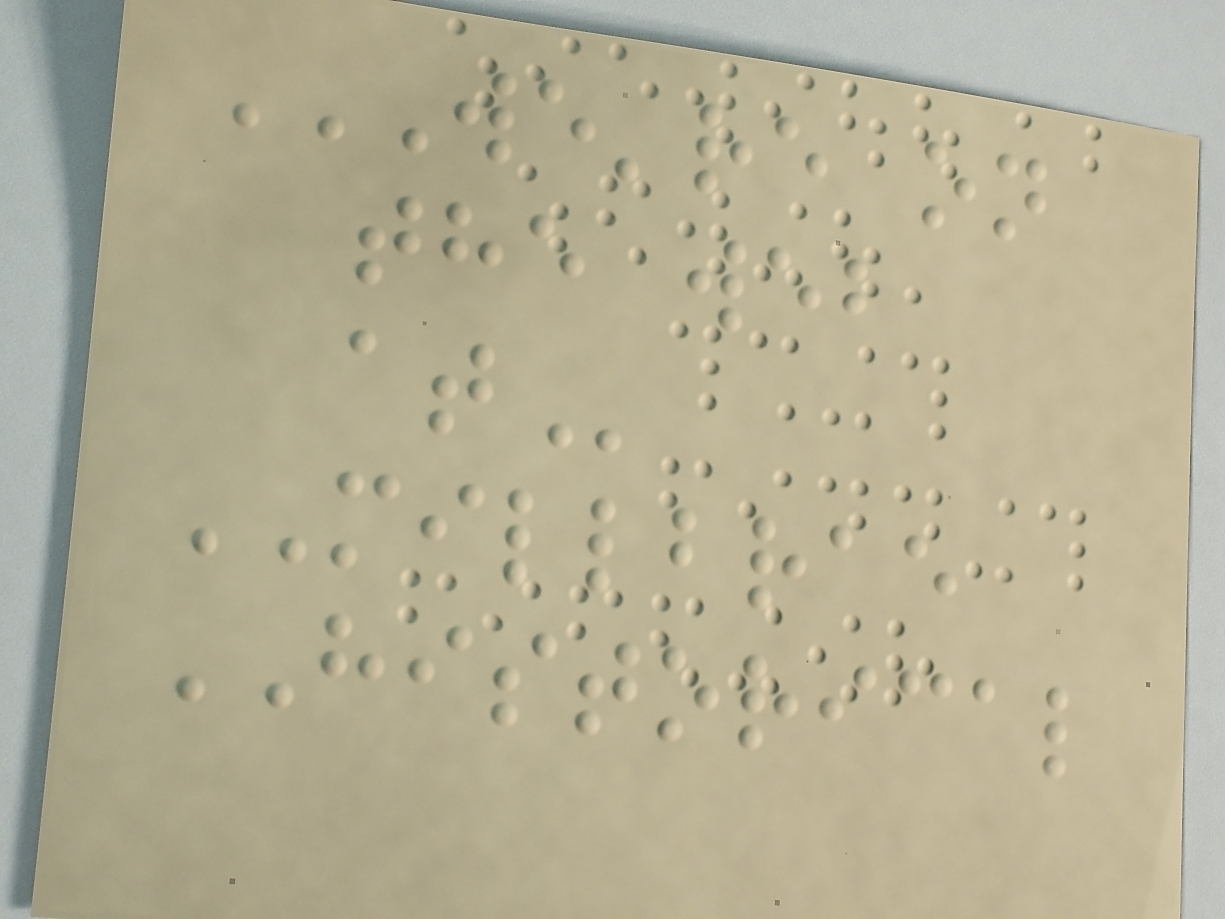WE'RE ON
THE WEB
AT
MILLBRAE
HISTORICAL
